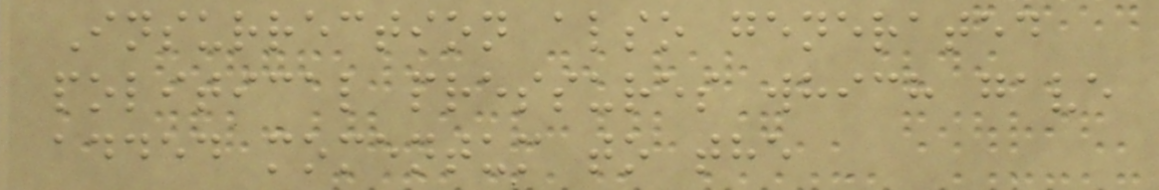Insurrection also generated
political pressures which gave
added momentum to the
